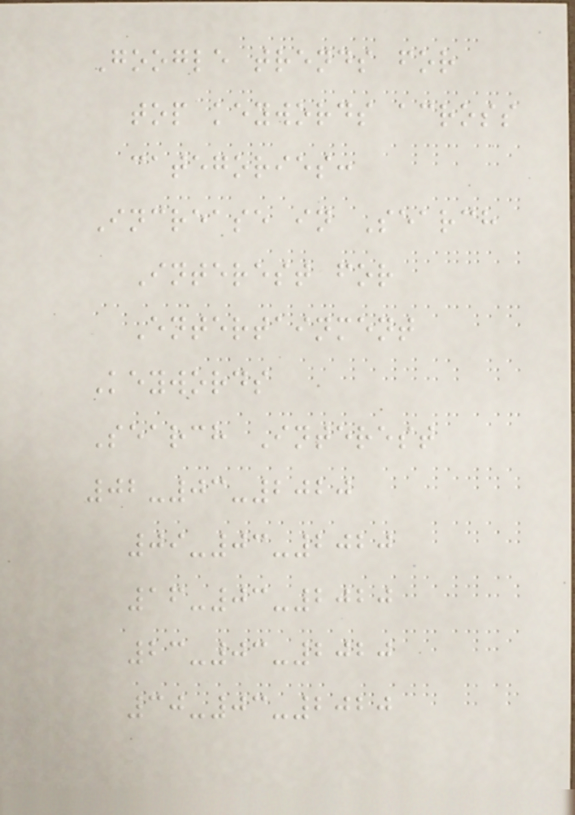Google trends for
top keywords across
categories:
Increase in Search
Interest for
Entertainment
Keywords
Search Interest
02-03-2020
09-03-2020
16-03-2020
23-03-2020
30-03-2020
